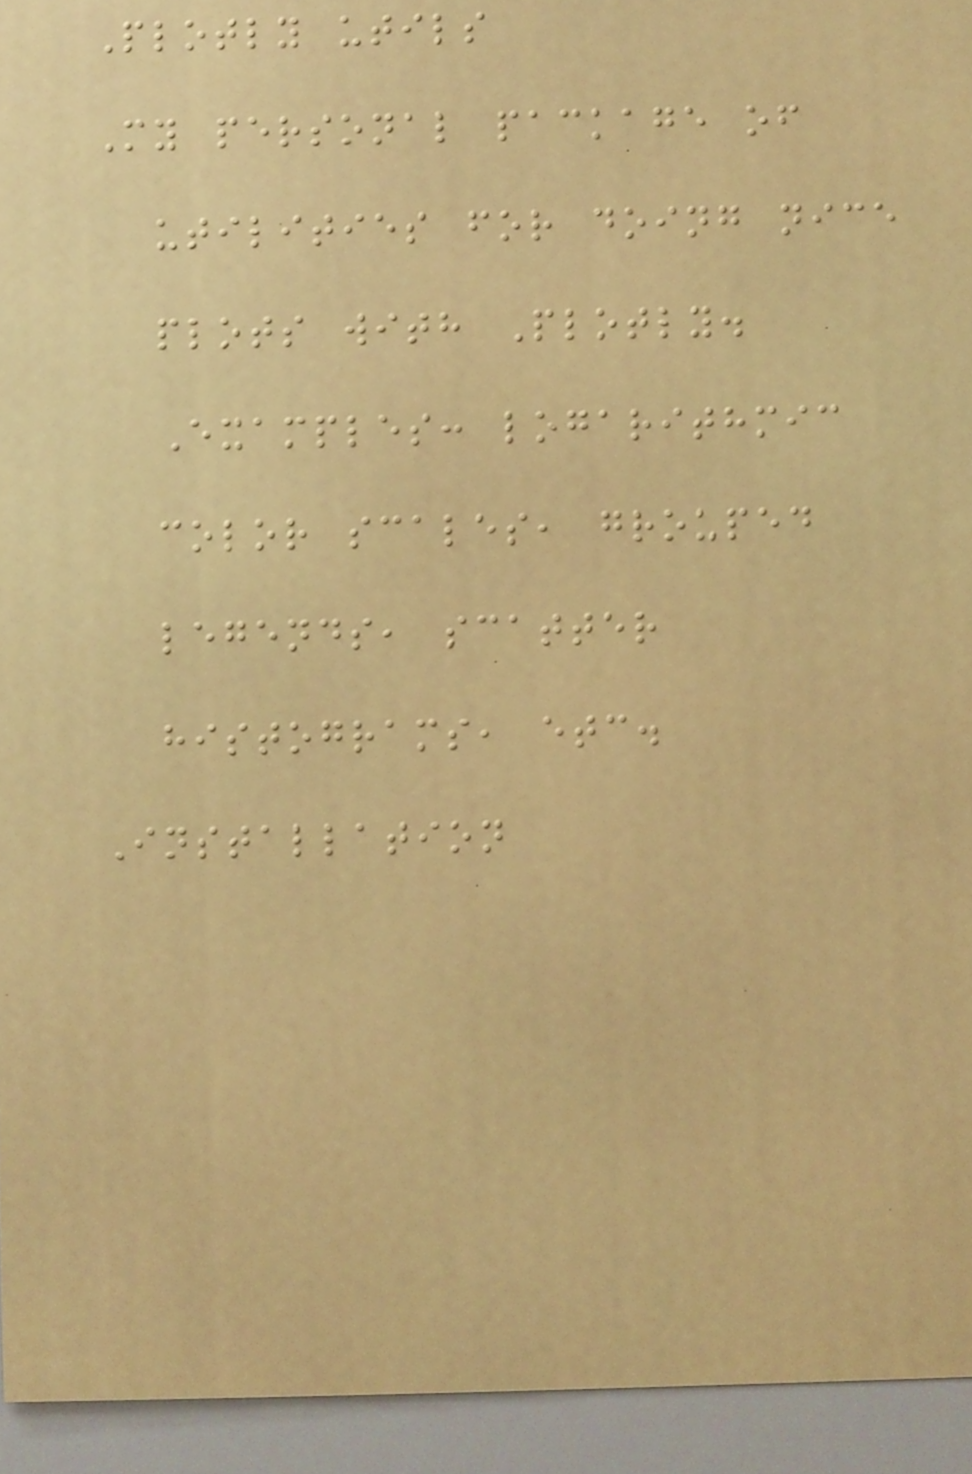Plotly utils
My personal package of
utilities for doing nice
plots with Plotly.
Examples: logarithmic
color scales, grouped
legends, scatter
histograms, etc.
Installation
